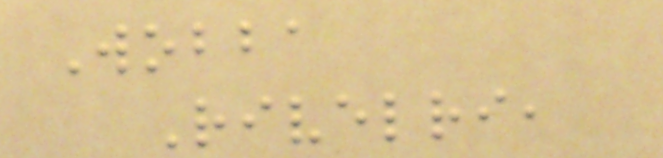Wobba
Rivelri,
